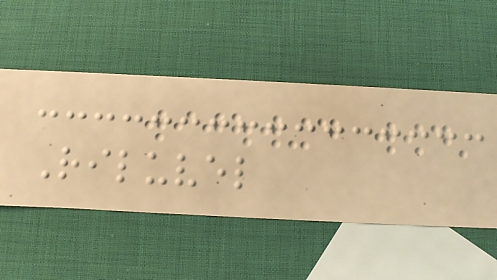Riluvel
